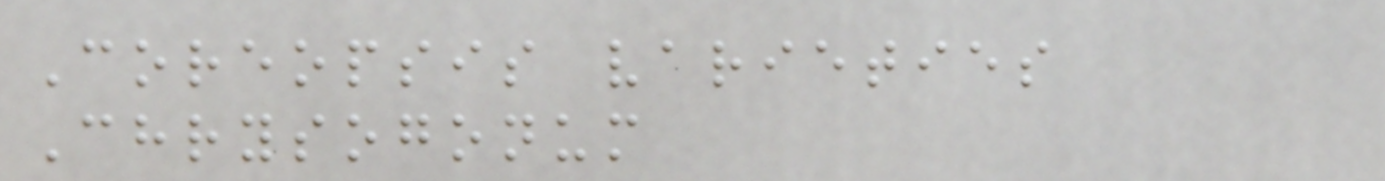Coreopsis varieties
Chrysogonum
